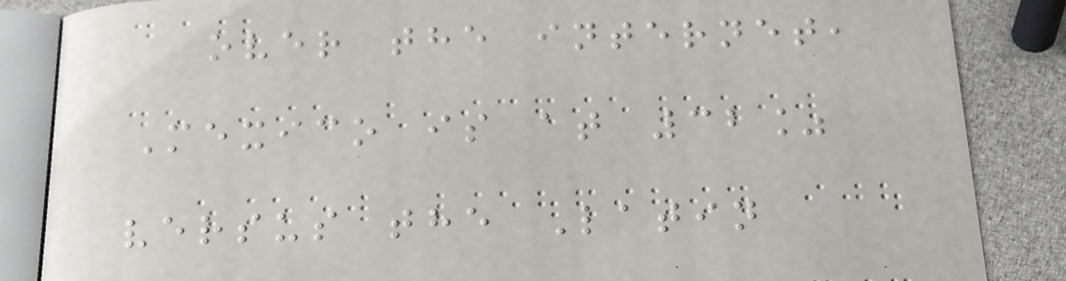over the internet,
Mexico is at 32%
versus the Latin
